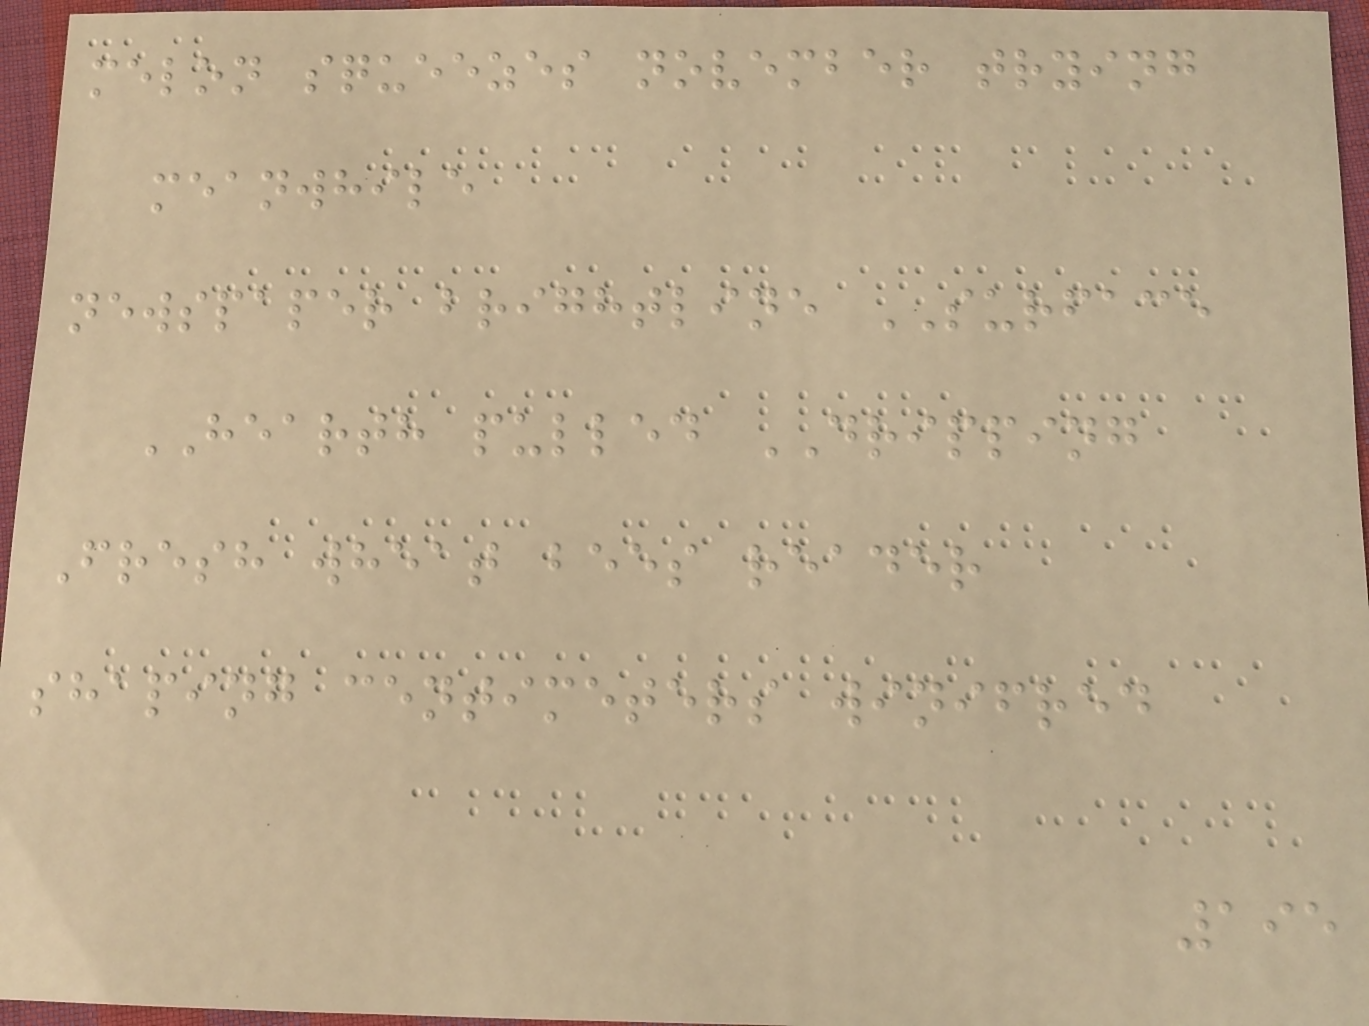melon squeezes november trying
meanwhile
newspaper brightline SURFACE
HEARTH pulled DRIPPING
Fresh wheat bees reader
shaping centimeters winifred
195
